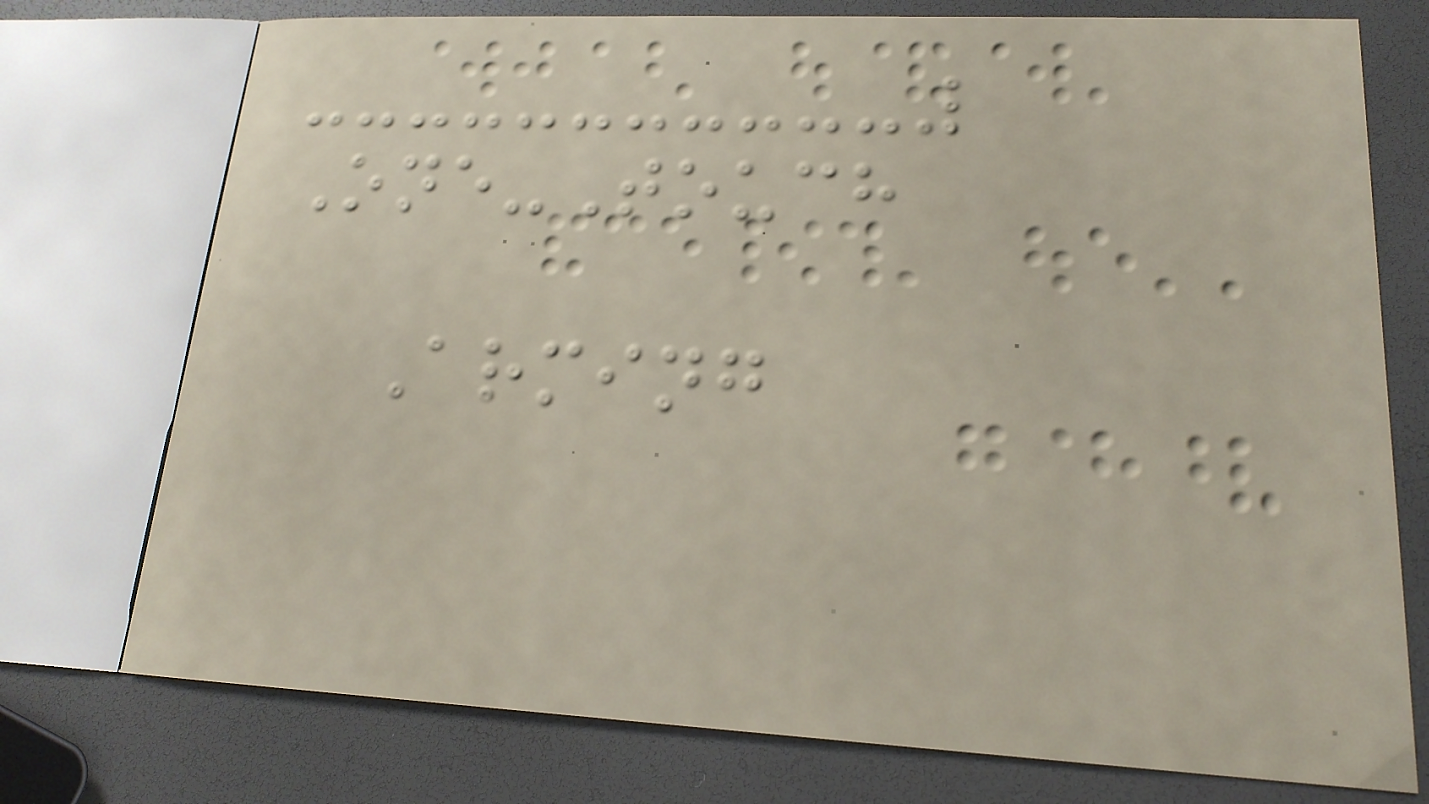One-Touch
Arming
